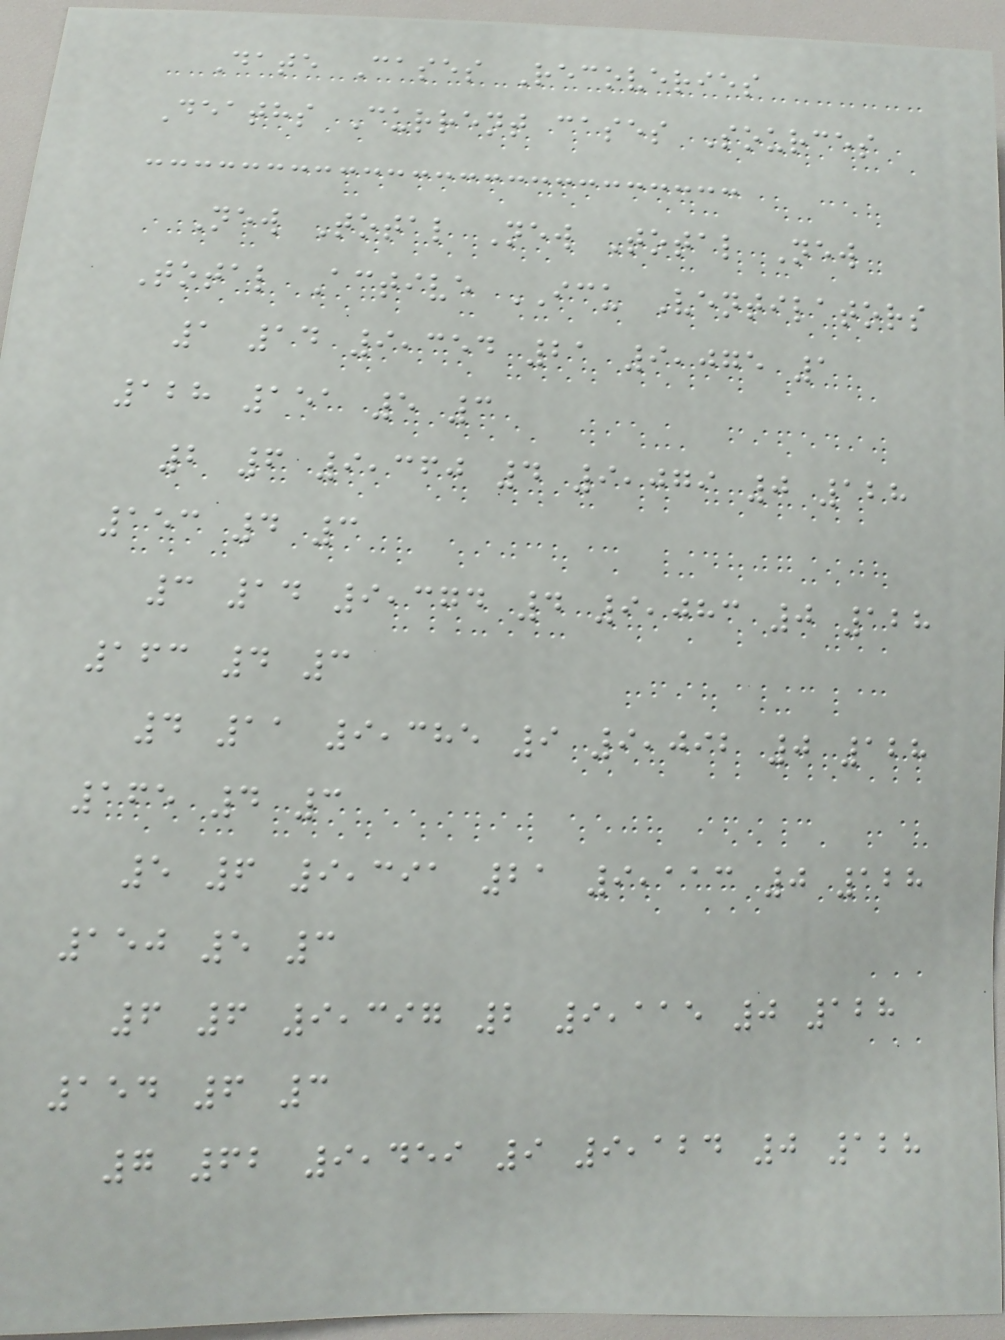Date Cases Recoveries
Deaths Current cases Sources
New Total New Total New
Total Active ICU Ventilators
1 14 9,354 21 9,075 1
128 151 5 3
2 6 9,360 4 9,079 0 128
153 4 3
3 14 9,374 4 9,083 0 128
163 4 3
4 11 9,385 9 9,092 0 128
165 4 3
5 6 9,391 21 9,113 0 128
150 5 3
6 6 9,397 2 9,115 0 128
154 6 3
7 62 9,459 9 9,124 0 128
